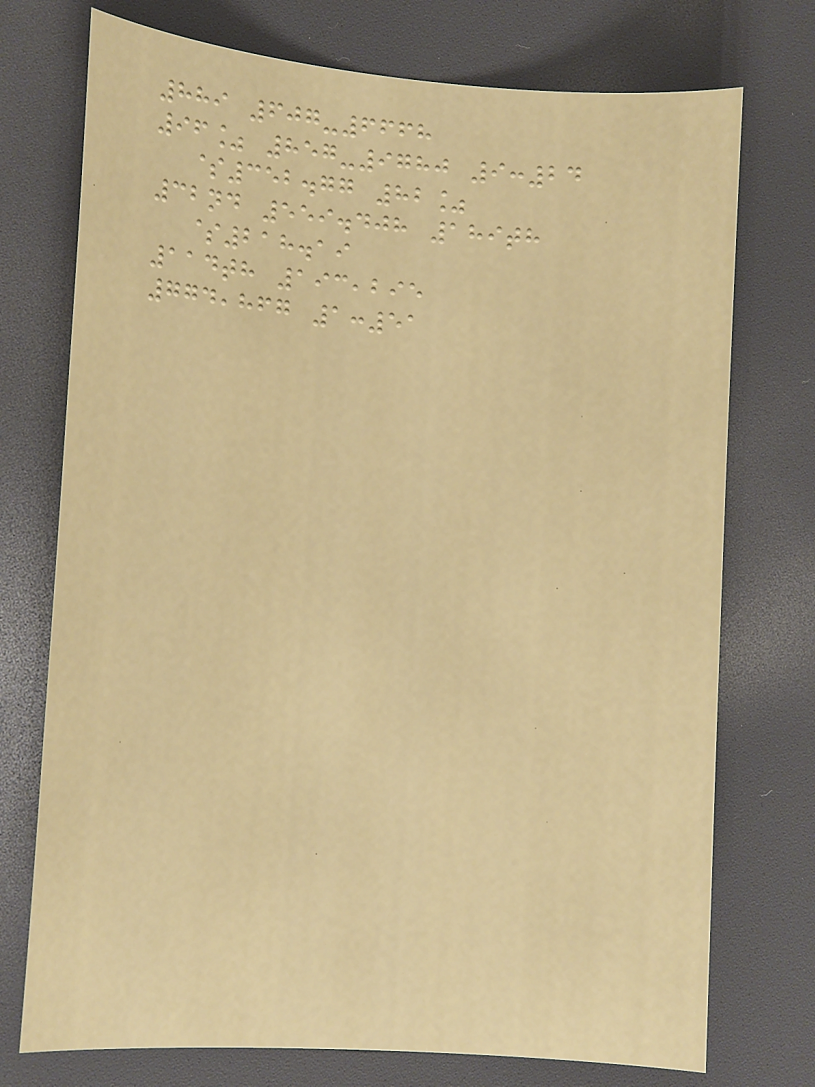889 607-6668
96% 857-9780 9:24
$352.77 82%
32nd 559.408 189th
$218.19
114th 193,295
774,867 1:51
